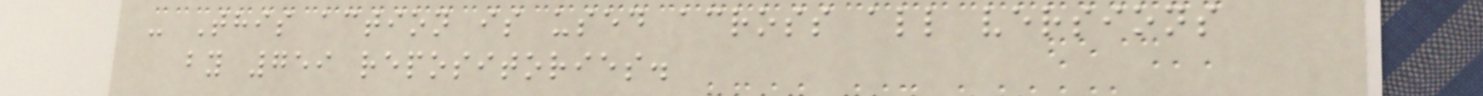- This action is used across all versions
by 759 repositories.
